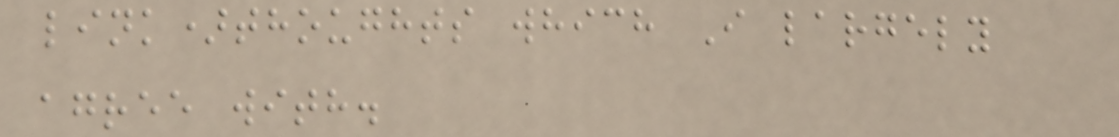link)thoughts which I largely
agree with.
